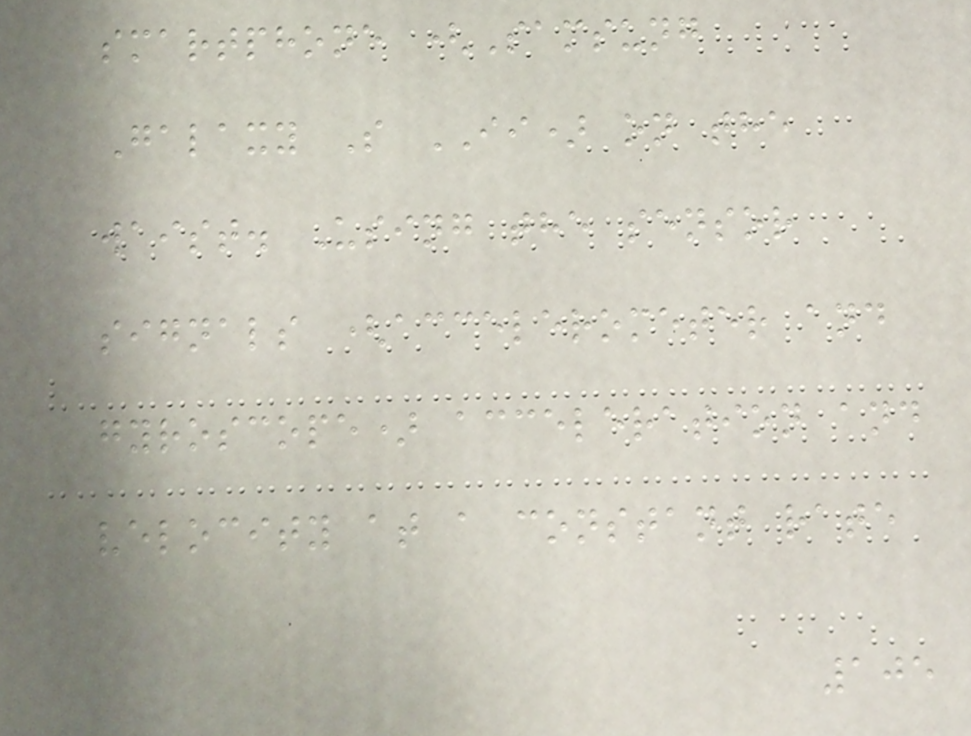smartphone (Samsung
Galaxy S II) on the
waist. Using the sensor
signals (accelerometer and
gyroscope) acceleration and
velocity at a constant rate
105
